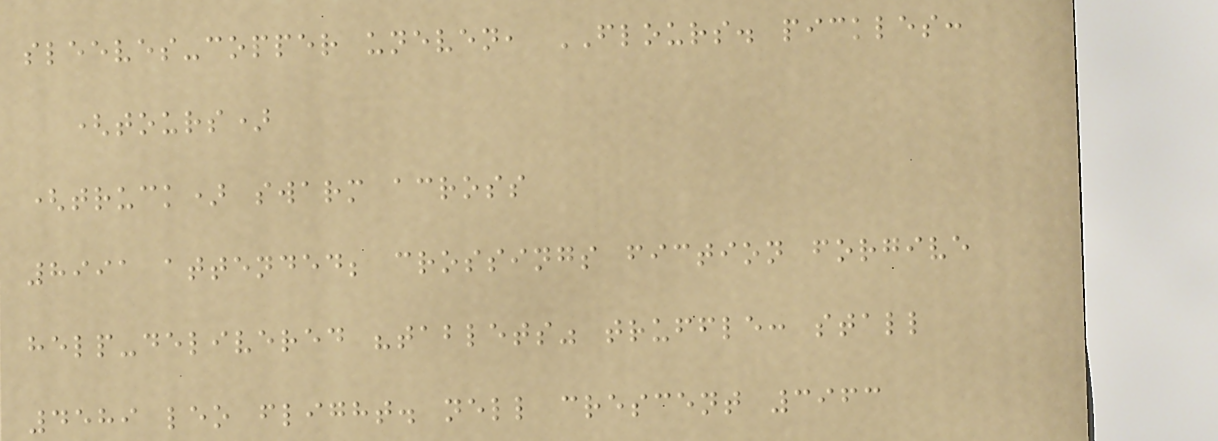sleeves-copper uneven, FLOURS. pickles:
(tours)
(truck) swarm across
8991 attended; crossings fiction forgive
help-delivered "tablets" truffle: stall
4589 leo flight. nell crescent 3963
